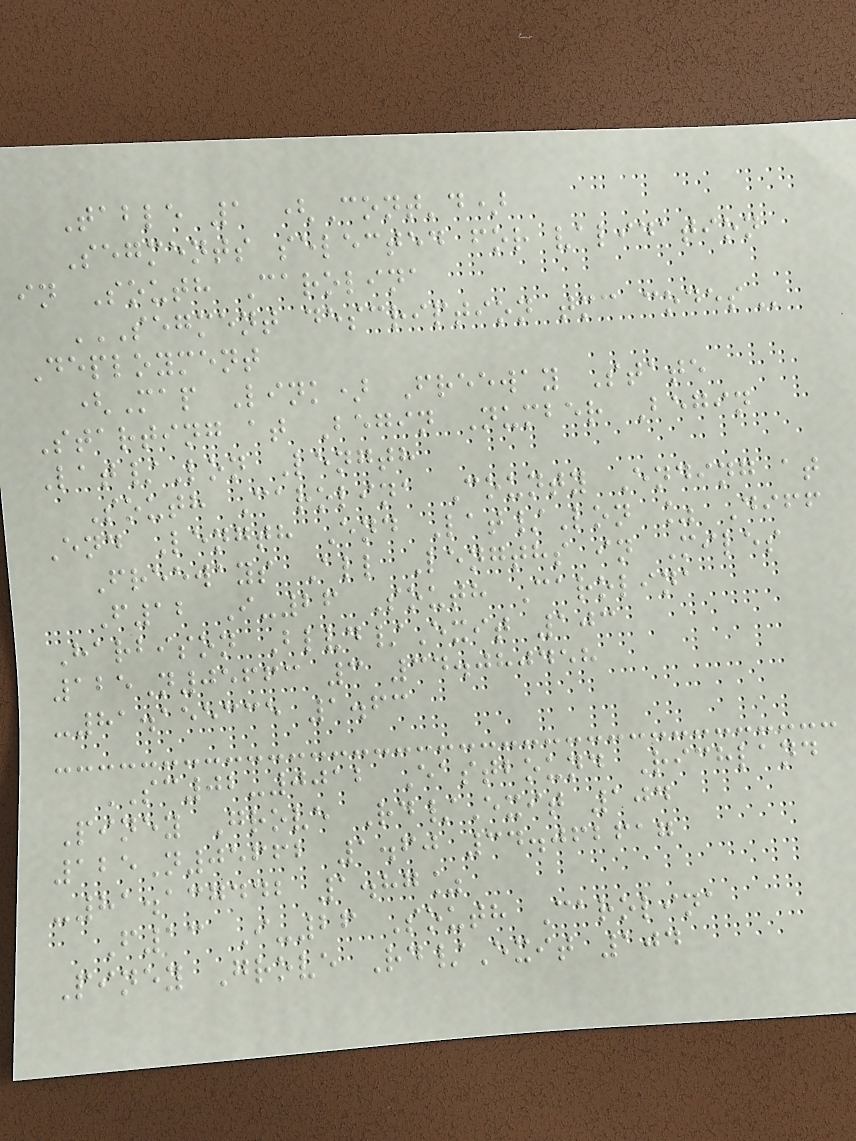Table 1 (Cont'd)
Segments selected for validation
in South Carolina
SEGMENT DESCRIPTION TMC CODES
Deployment
(Map Link) Freeway State
Starting at Begin Number Begin
Lat/Lon Length
South Carolina County Ending at
End Length End Lat/Lon % Diff
Freeways All Lengths in Miles
F12 I-26 South Carolina
Harbison Blvd/Exit 103
125N05663 3 34.080458
-81.155335 1.63
SC02-0012 Eastbound Richland
Piney Grove Rd/Exit 104
125N05662 1.60 34.062617
-81.137442 1.87%
F13 I-26 South Carolina
Piney Grove Rd/Exit 104
